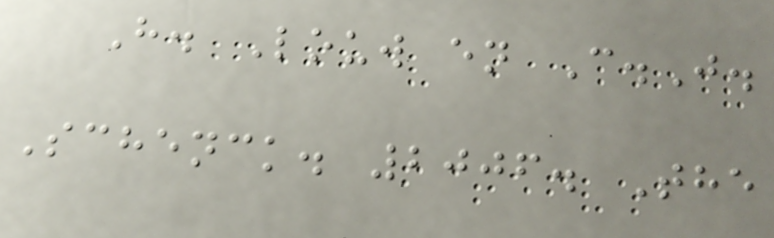H. Louw en C.J.
Schenck. 2006. The
